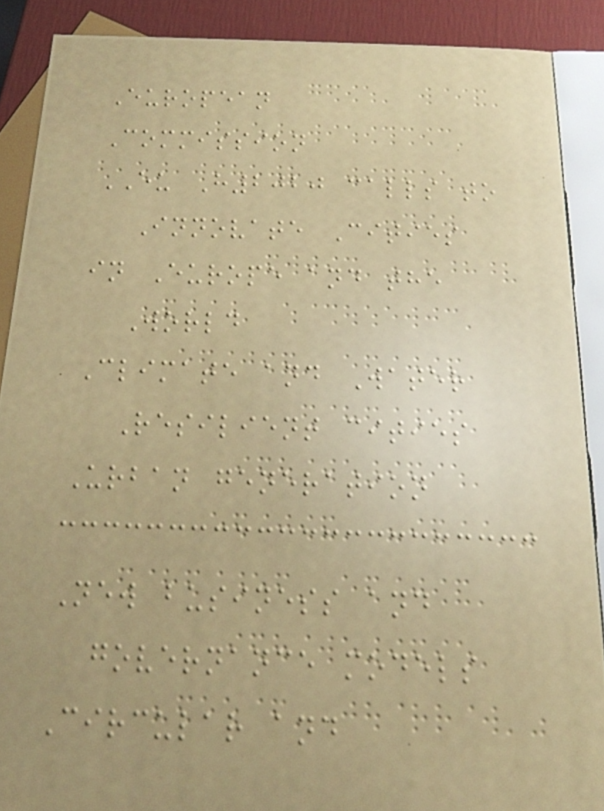European
Commission
EU H2020 calls to
Innovate Cities
in Europe and the
World
Climate and Water
Resilient cities
Urban generation
New business and
governance models
Circular and
